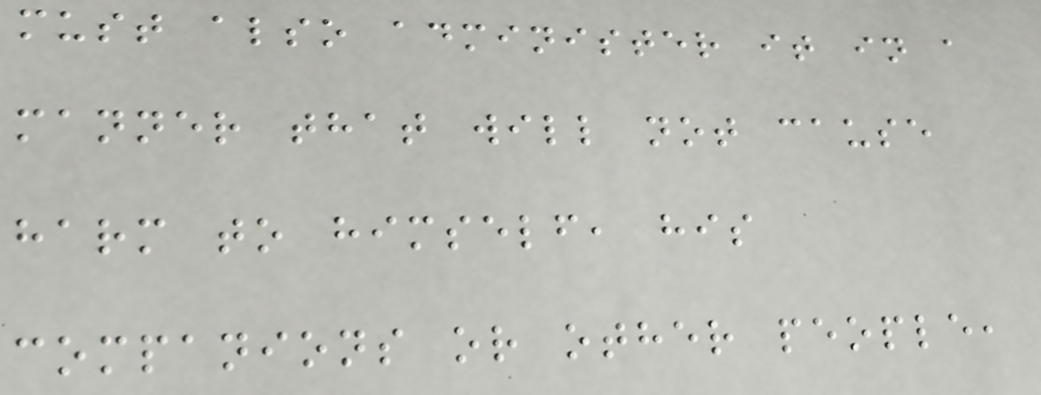must also administer it in a
manner that will not cause
harm to himself, his
companions or other people,
